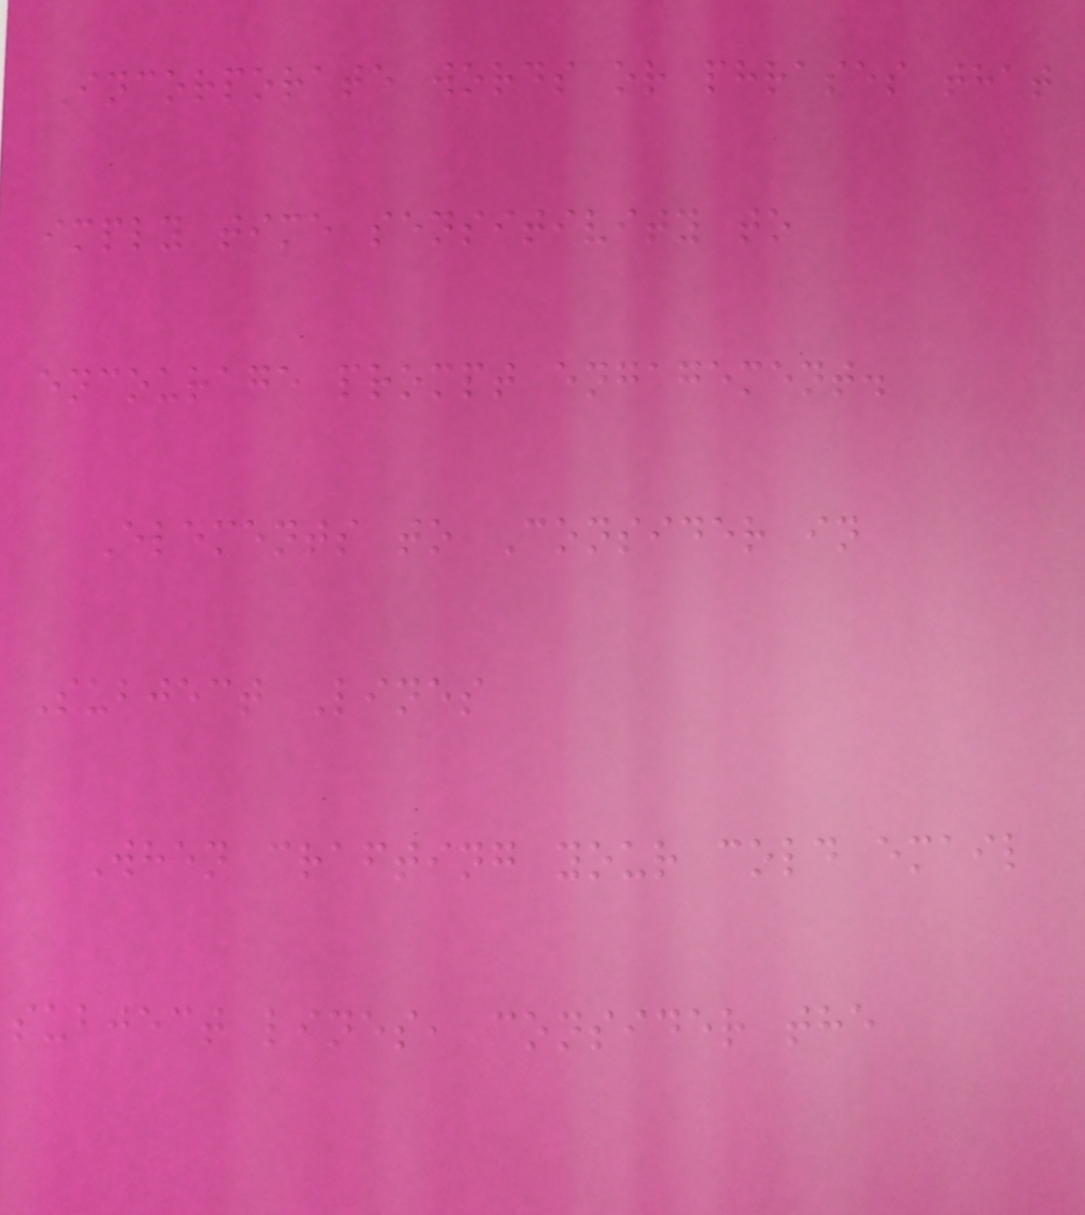Incorporate words or phrases that
imply time sensitivity to
encourage prompt engagement.
Elements to Consider in
Subject Lines
When crafting your cold email
subject lines, consider the
